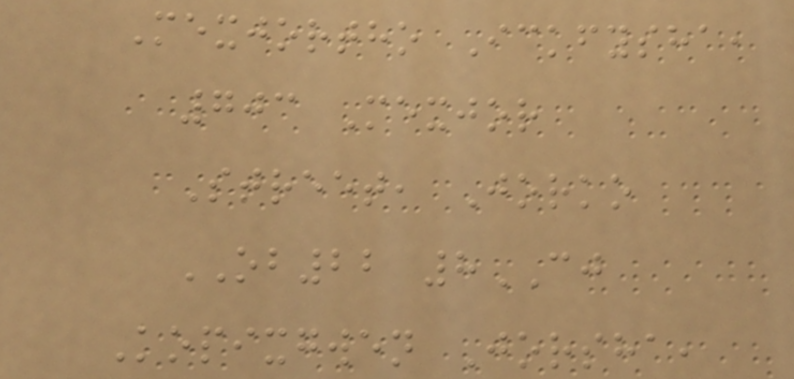Mexjortho Ickfysha,
703 Mexjor
Street, Jorko
OB22 8CJ
Kopixgwen Jorsha,
